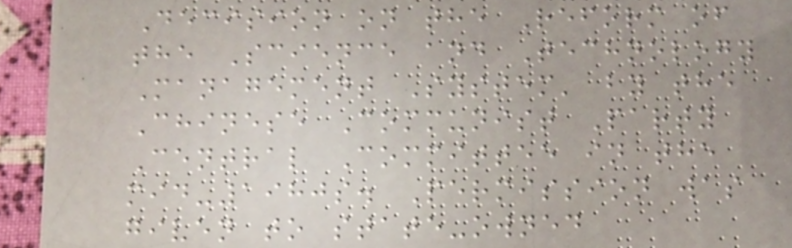Decision on the Reform of
the Science and Technology
Management System' by the
Chinese Communist Party
Central Committee in the
mid-1980s. Permission was
given to state-owned
